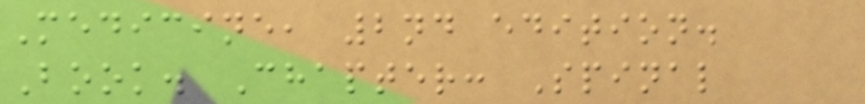Medicine, 2nd edition.
Book. Chapter: Spinal
